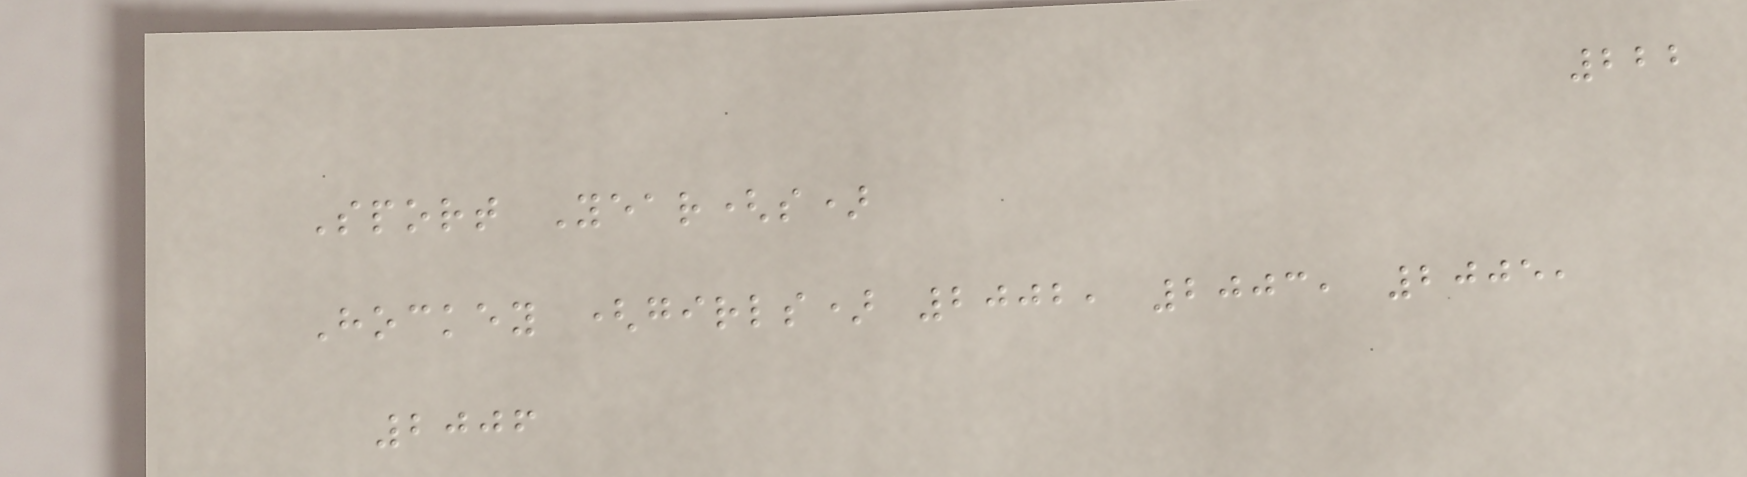222
Sport Year(s)
Hockey (girls) 2002, 2003, 2005,
2006
